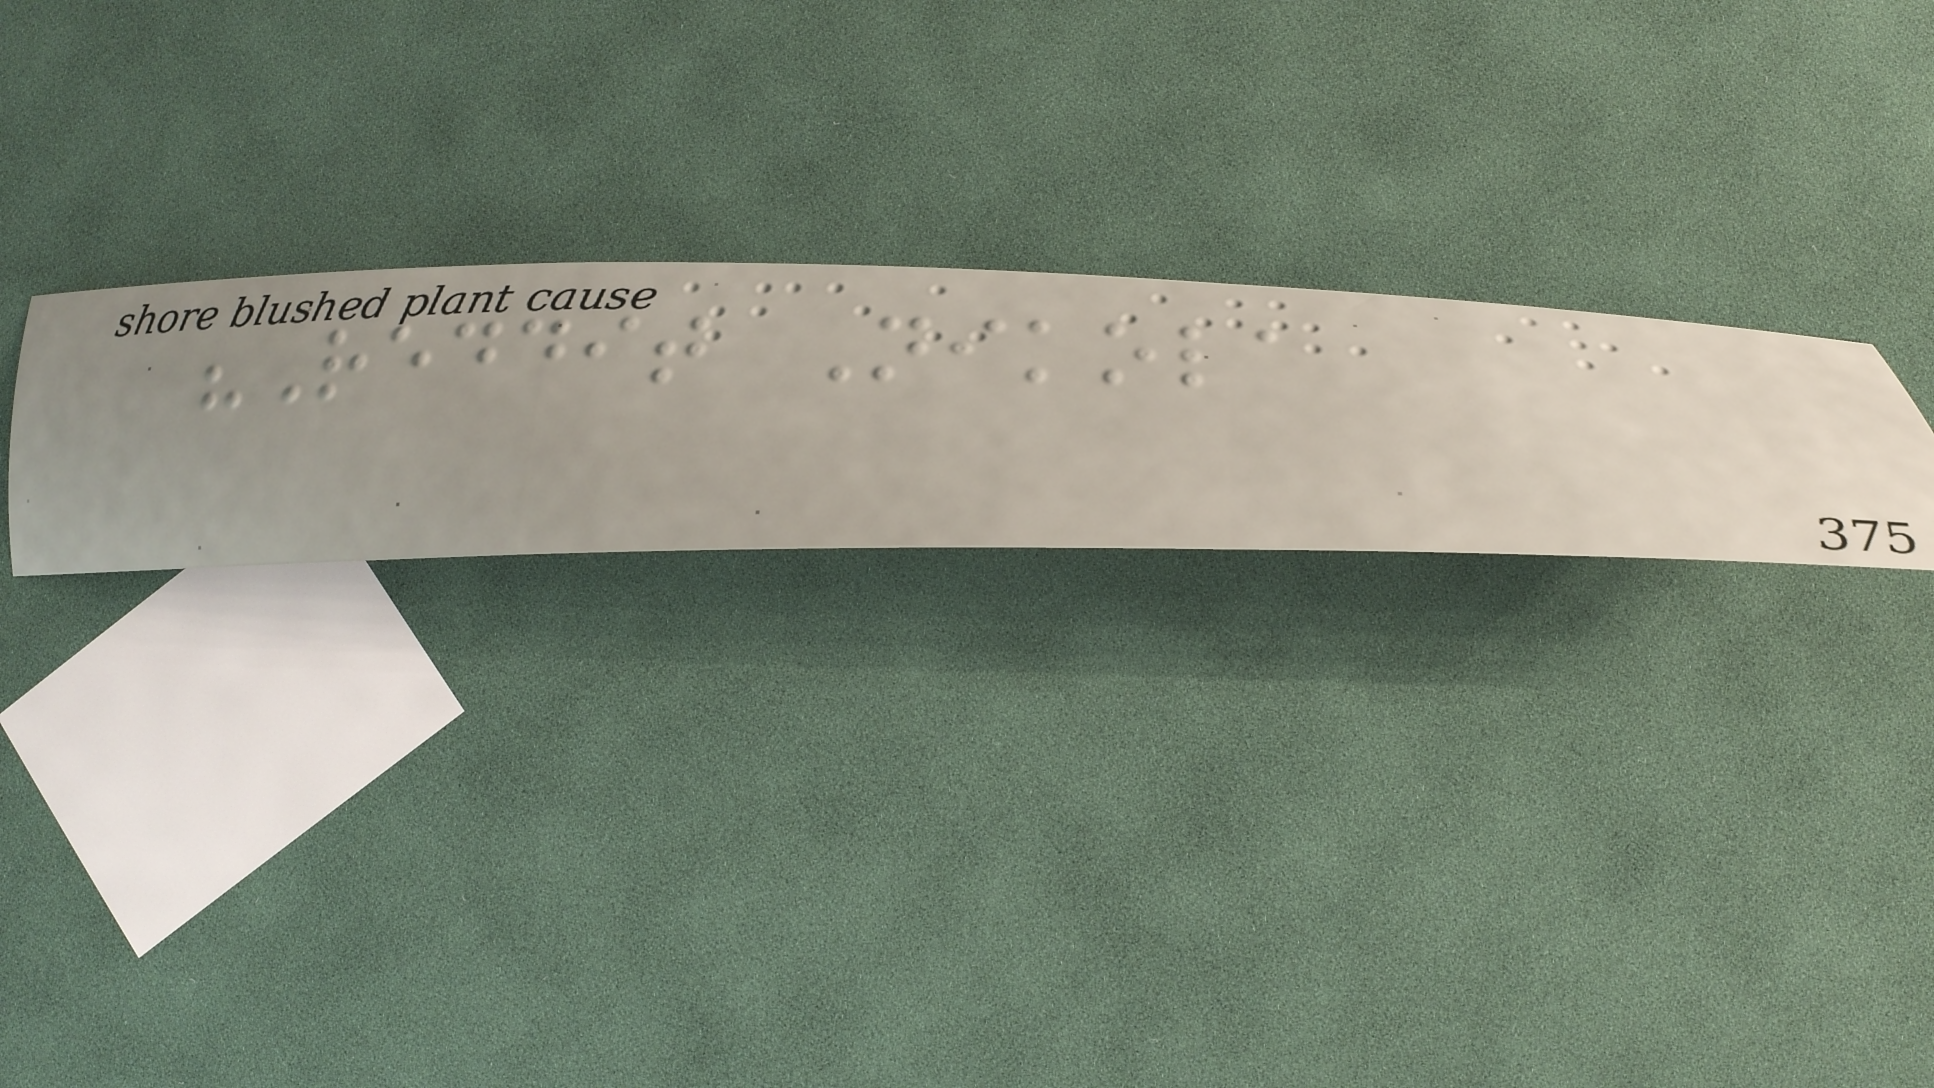"Reddit Nikola
